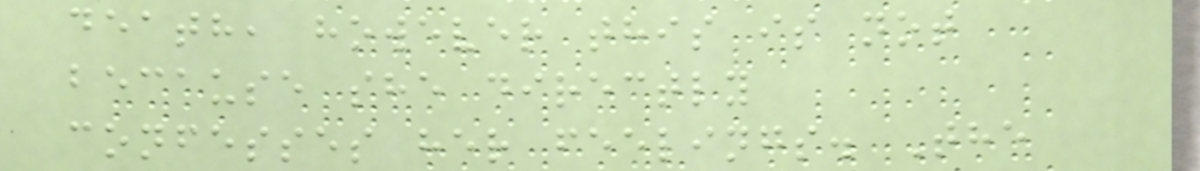death, however this is not
because she directly
confesses her feelings. The
